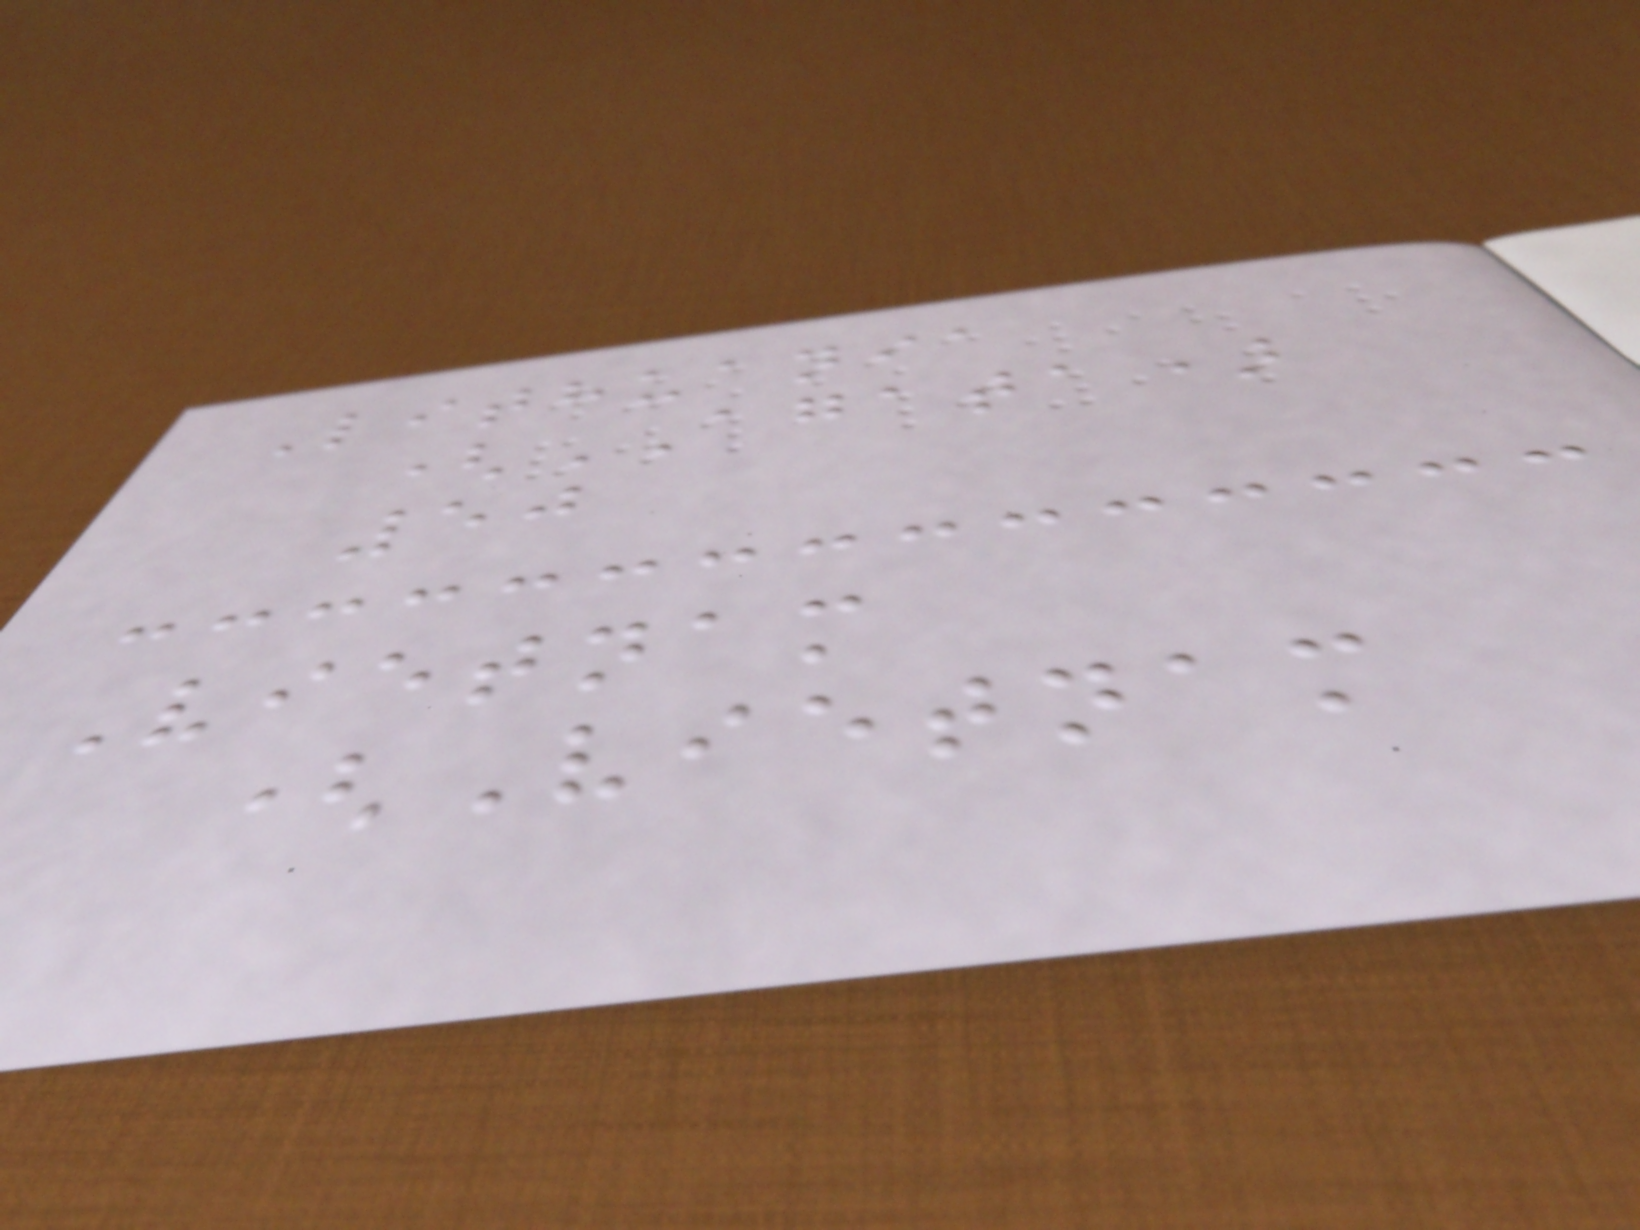Lithuania
(AGATA)
50
Vietnam
(Vietnam
